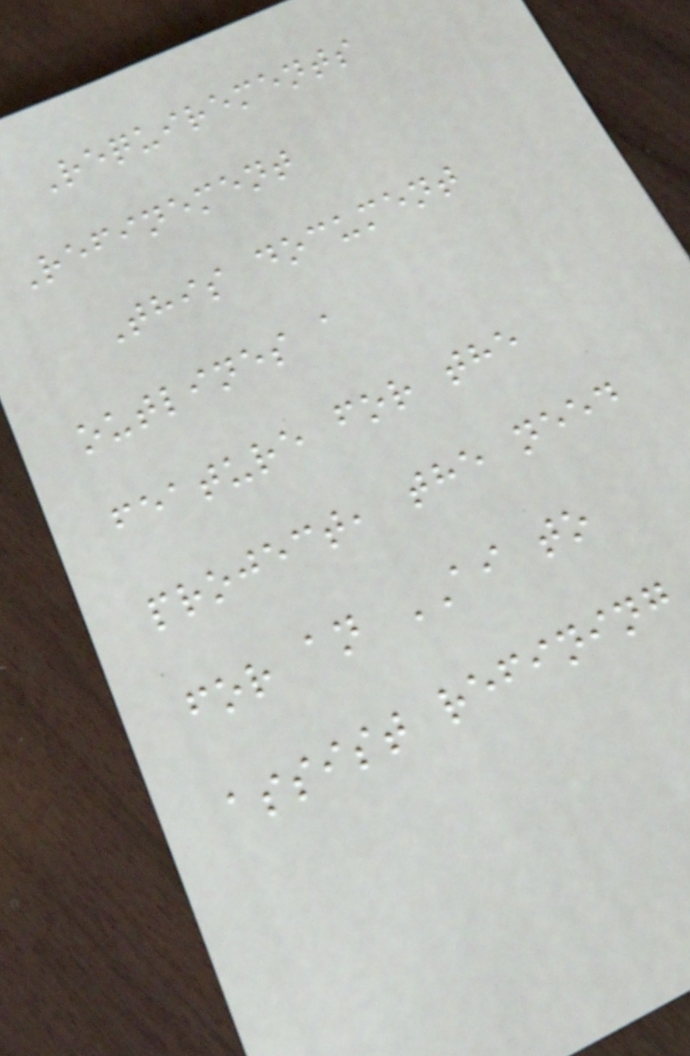Requirements
Refinement
This document
outlines a
feature for the
project, the need
for an AI to
assist refining
